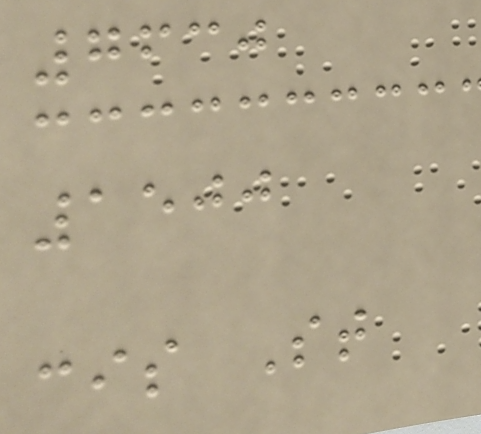7630
1500
cis St
